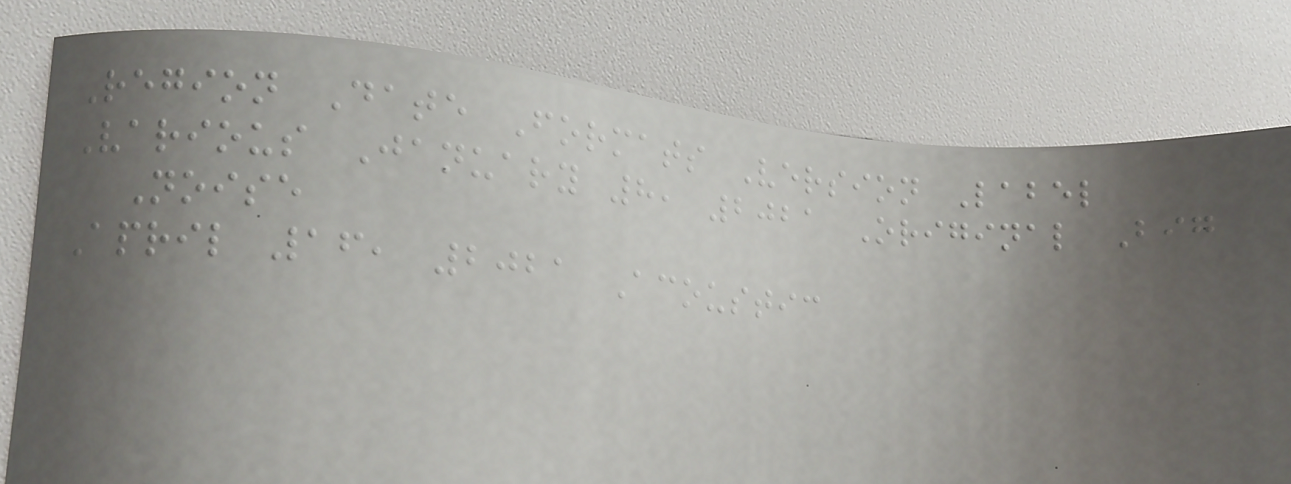Region Date Formats Version Label
Various January 8, 2021 Original Big
Noise
April 16, 2021 Acoustic
